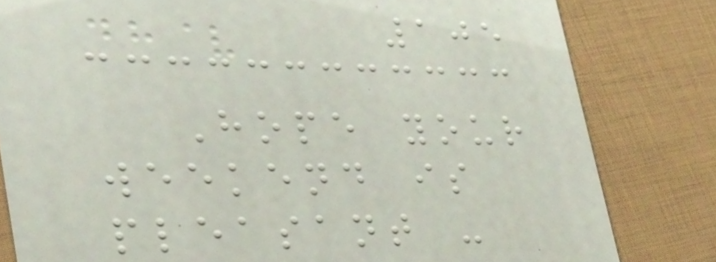105
Hope your
weekend is
pleasant -
